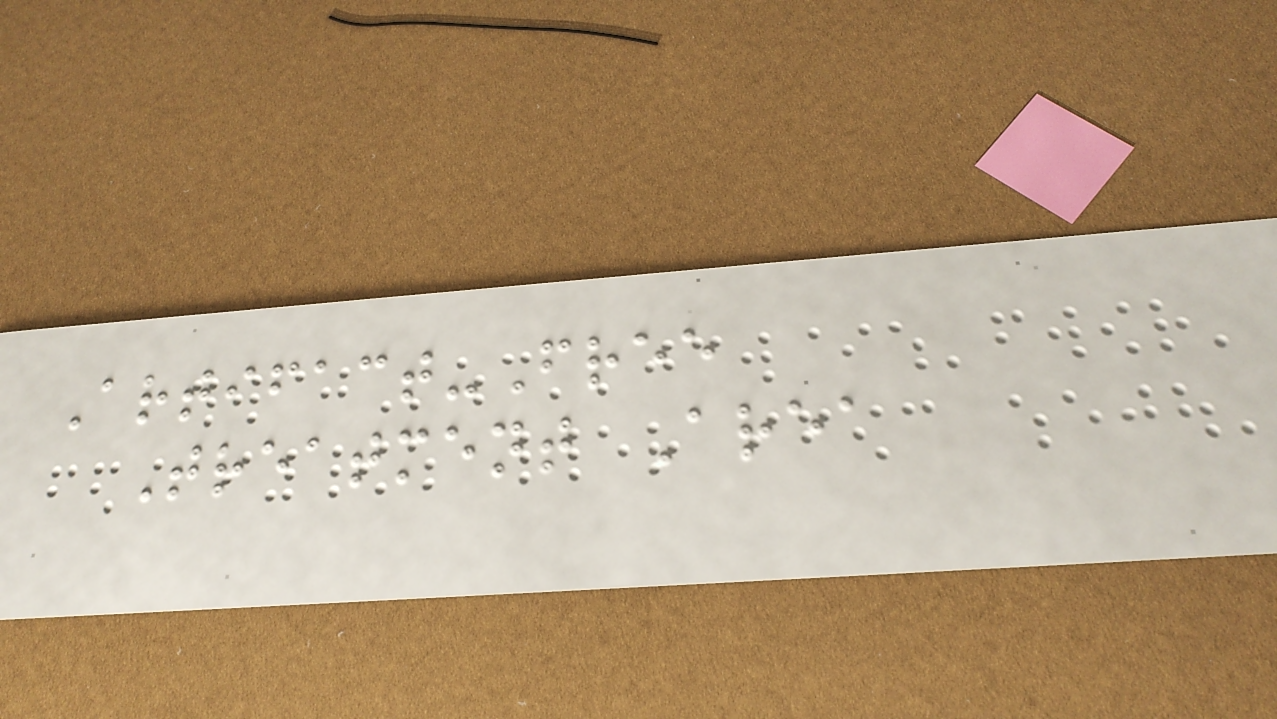Artifact-Free
Treatment Area
